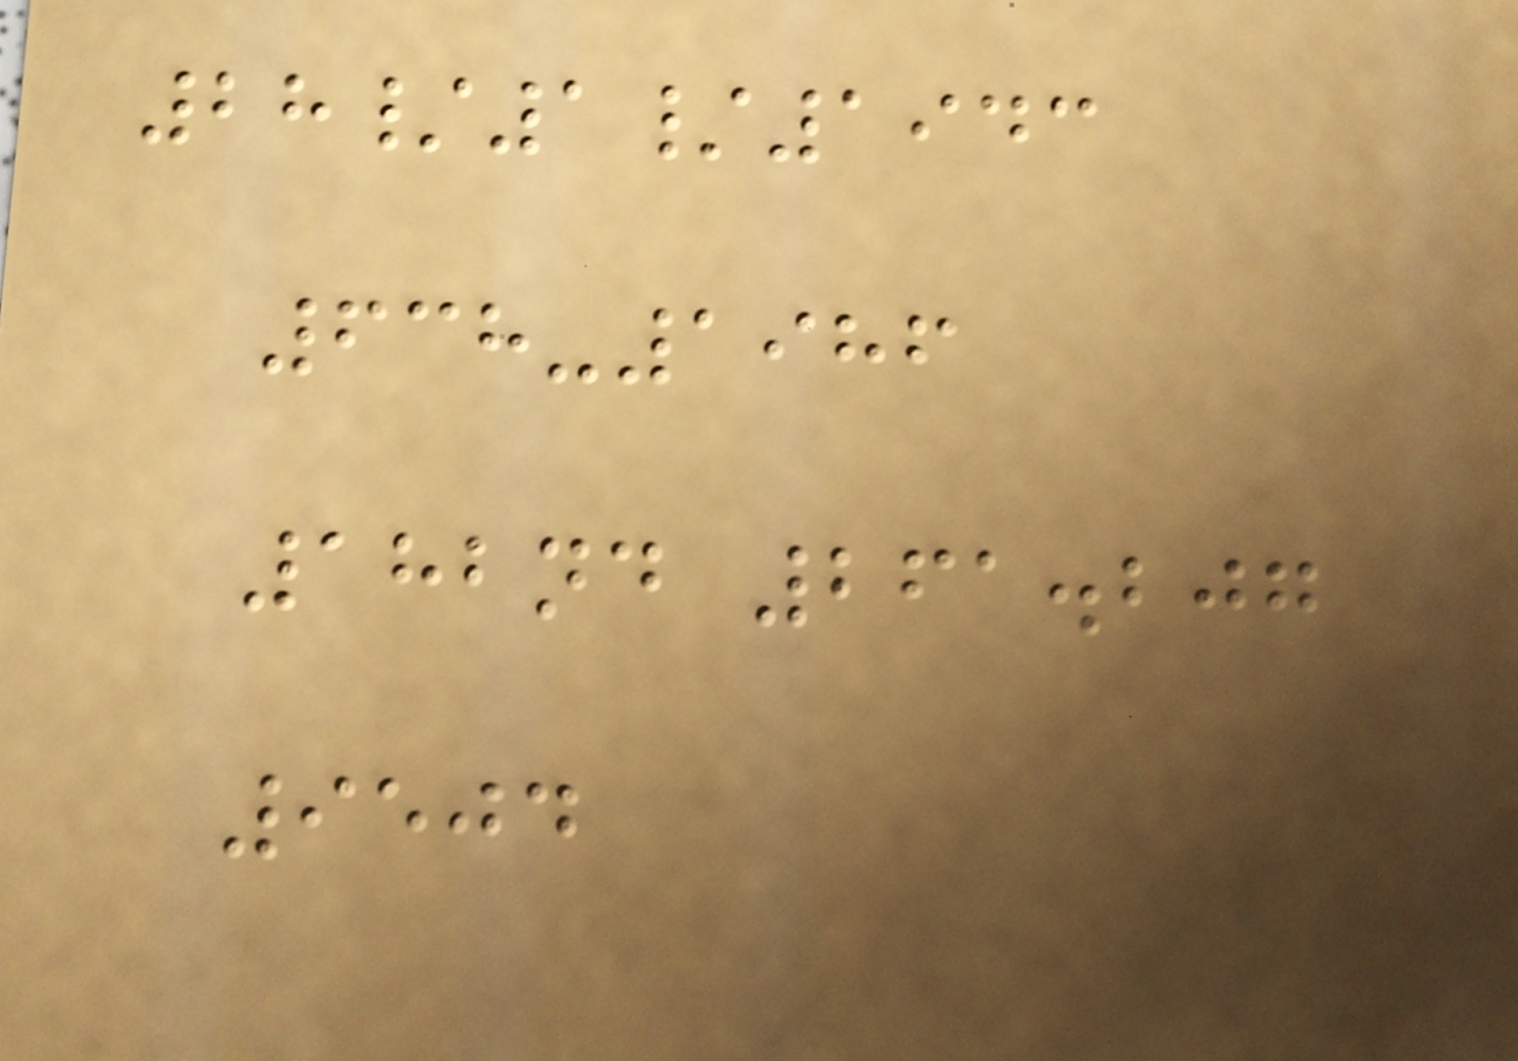28/1/1943
638-1986
182nd 261.207
9504
